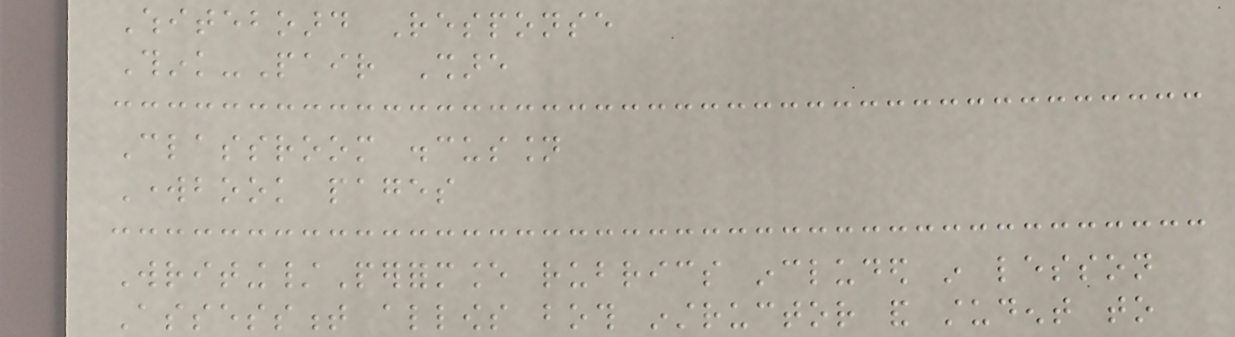Whiteboard Response
Think-Pair Share
Classroom discussion
Workbook pages
Writing/Performance rubrics included in lesson
Assessment allows both instructor and student to
